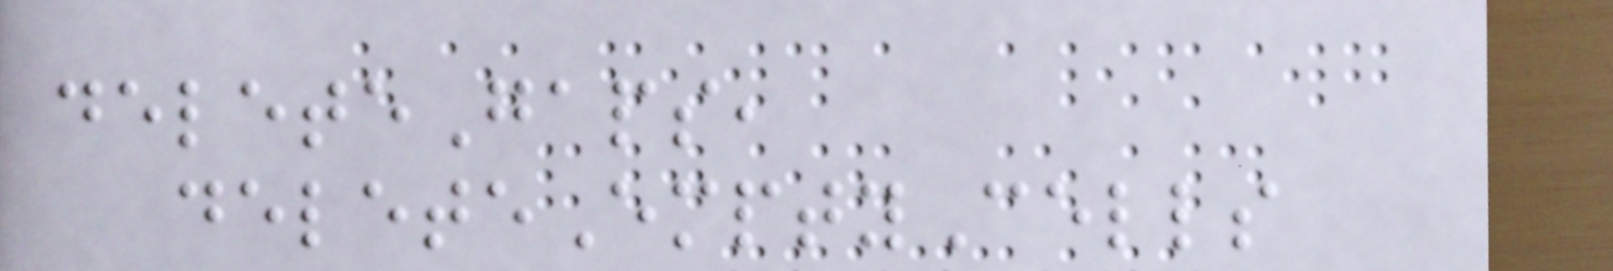deleteGaps,
deleteEmptyCells
